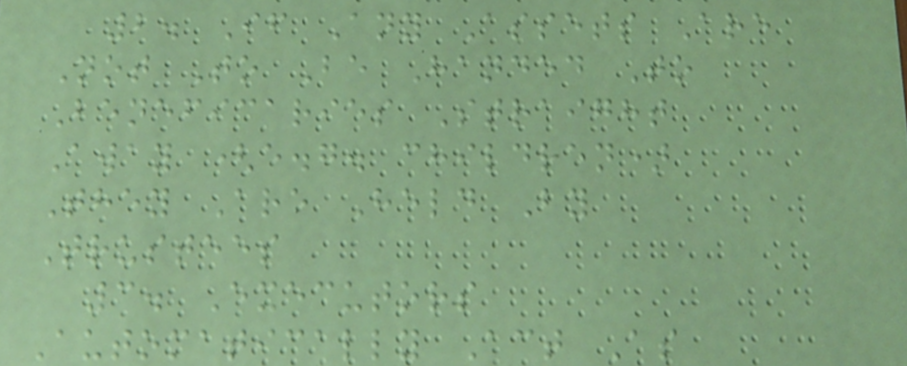2. If Any Assets Are
Not To Be Handed To
Beneficaries Straight
Away (e.g. children)
They Are Held By
Trustees
3. Executors
Automatically Act As
